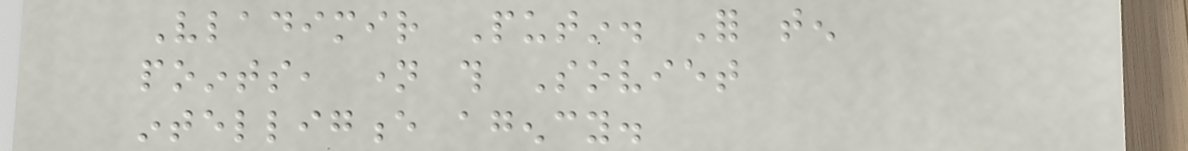Vladimir Putin. For ten
points, name this Soviet
intelligence agency.
